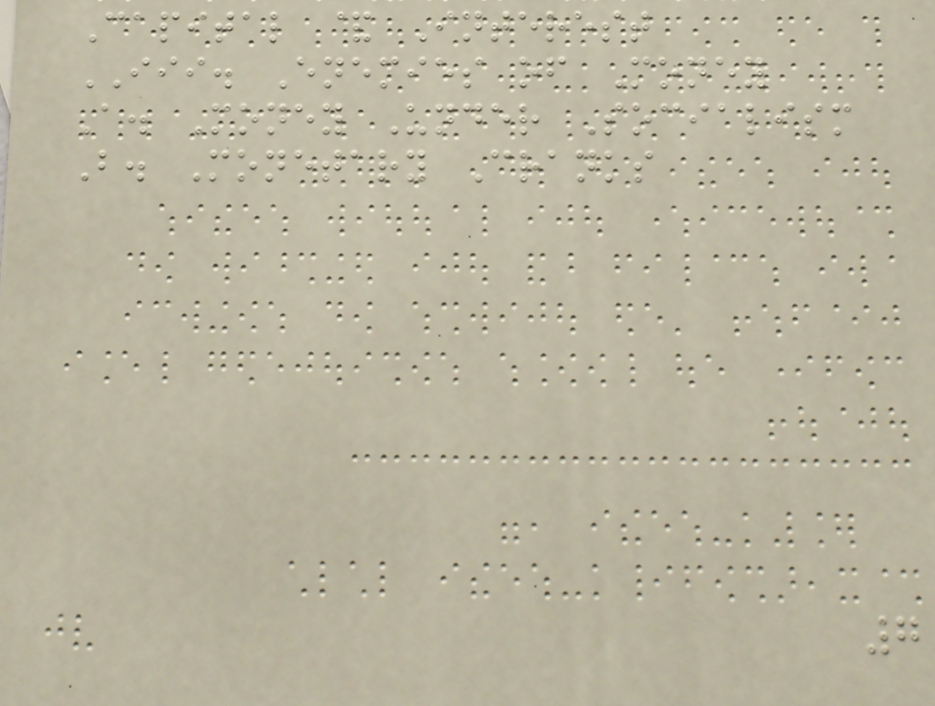Capital & Interest
III. Enemies of Money
A. Money Under Socialism
B. Monetary Cranks
7
